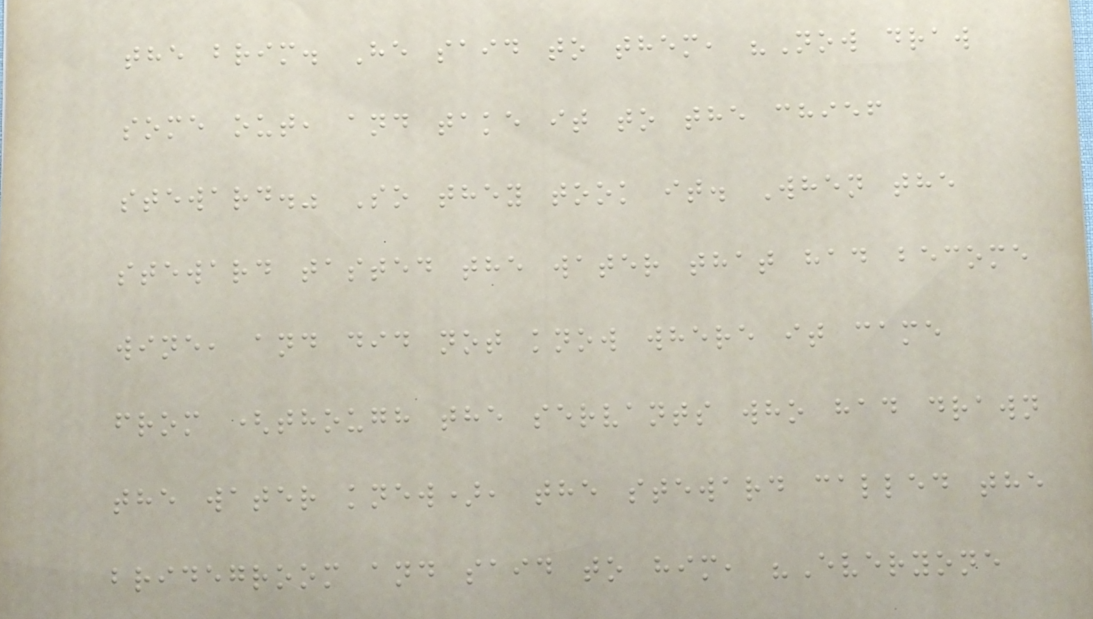the brim. He said to them, "Now draw
some out, and take it to the chief
steward." So they took it. When the
steward tasted the water that had become
wine, and did not know where it came
from (though the servants who had drawn
the water knew), the steward called the
bridegroom and said to him, "Everyone
